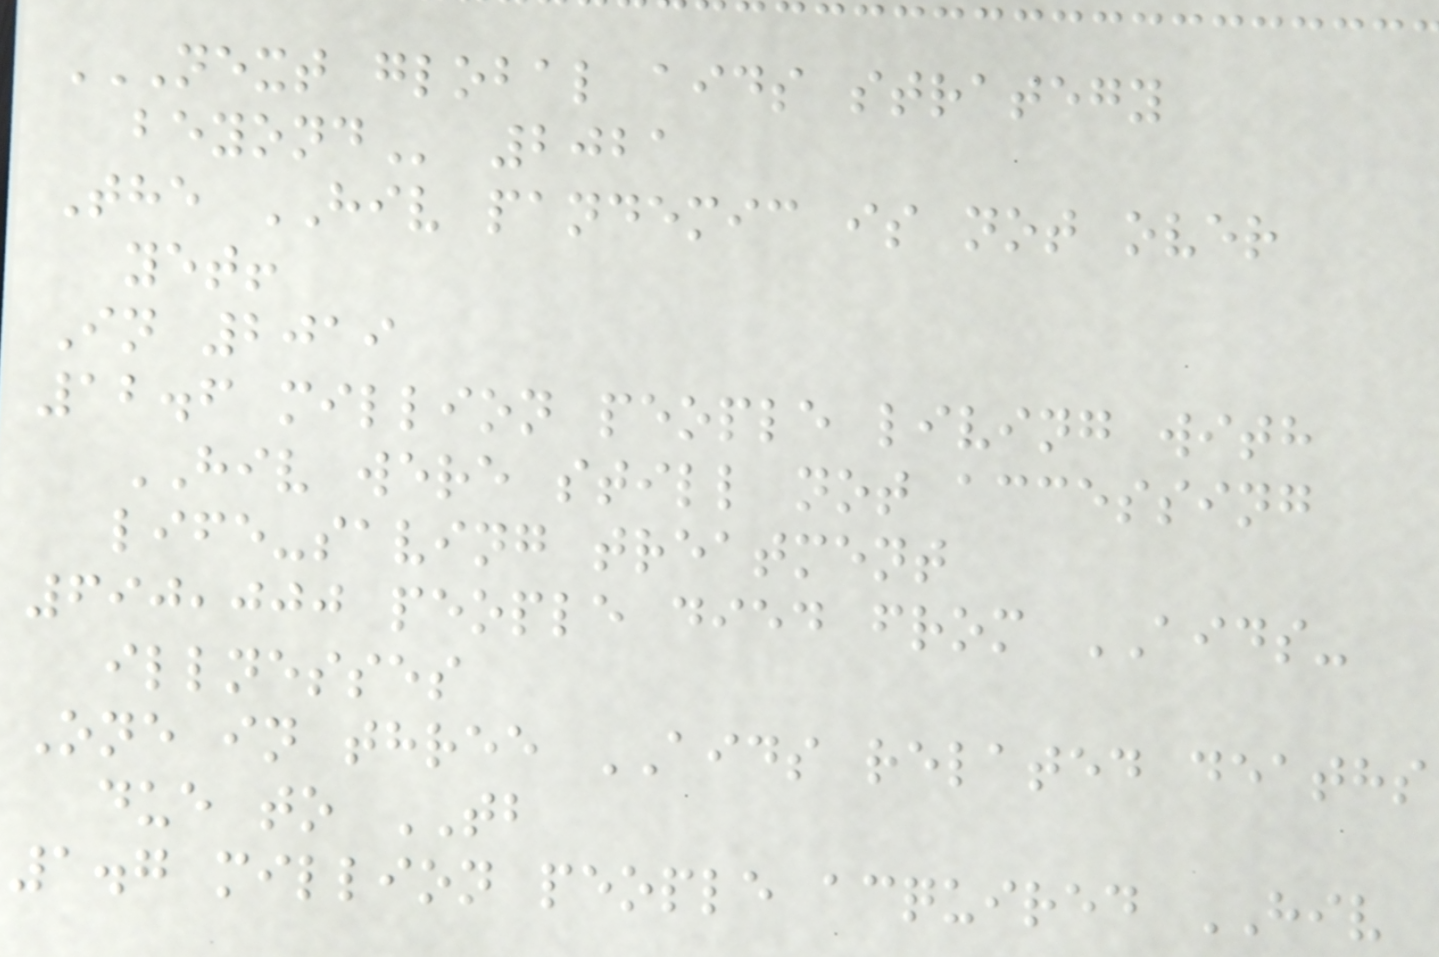NEXT GLOBAL AIDS STRATEGY
BEYOND 2021
The HIV pandemic is not over
yet!
In 2019
12.6 million people living with
HIV were still not accessing
life-saving treatment
690,000 people died from AIDS-
illnesses
One in three AIDS related deaths
due to TB
1.7 million people acquired HIV
